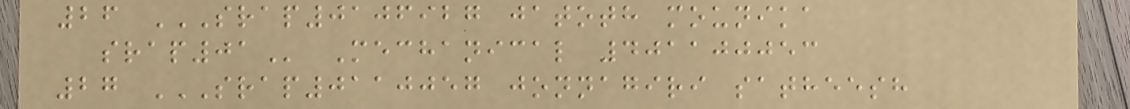26 SRAP0106927 JATOTH MOUNIKA
SRAP01 Mechanical 401100053
27 SRAP0110057 JONNAGIRI SATHEESH
